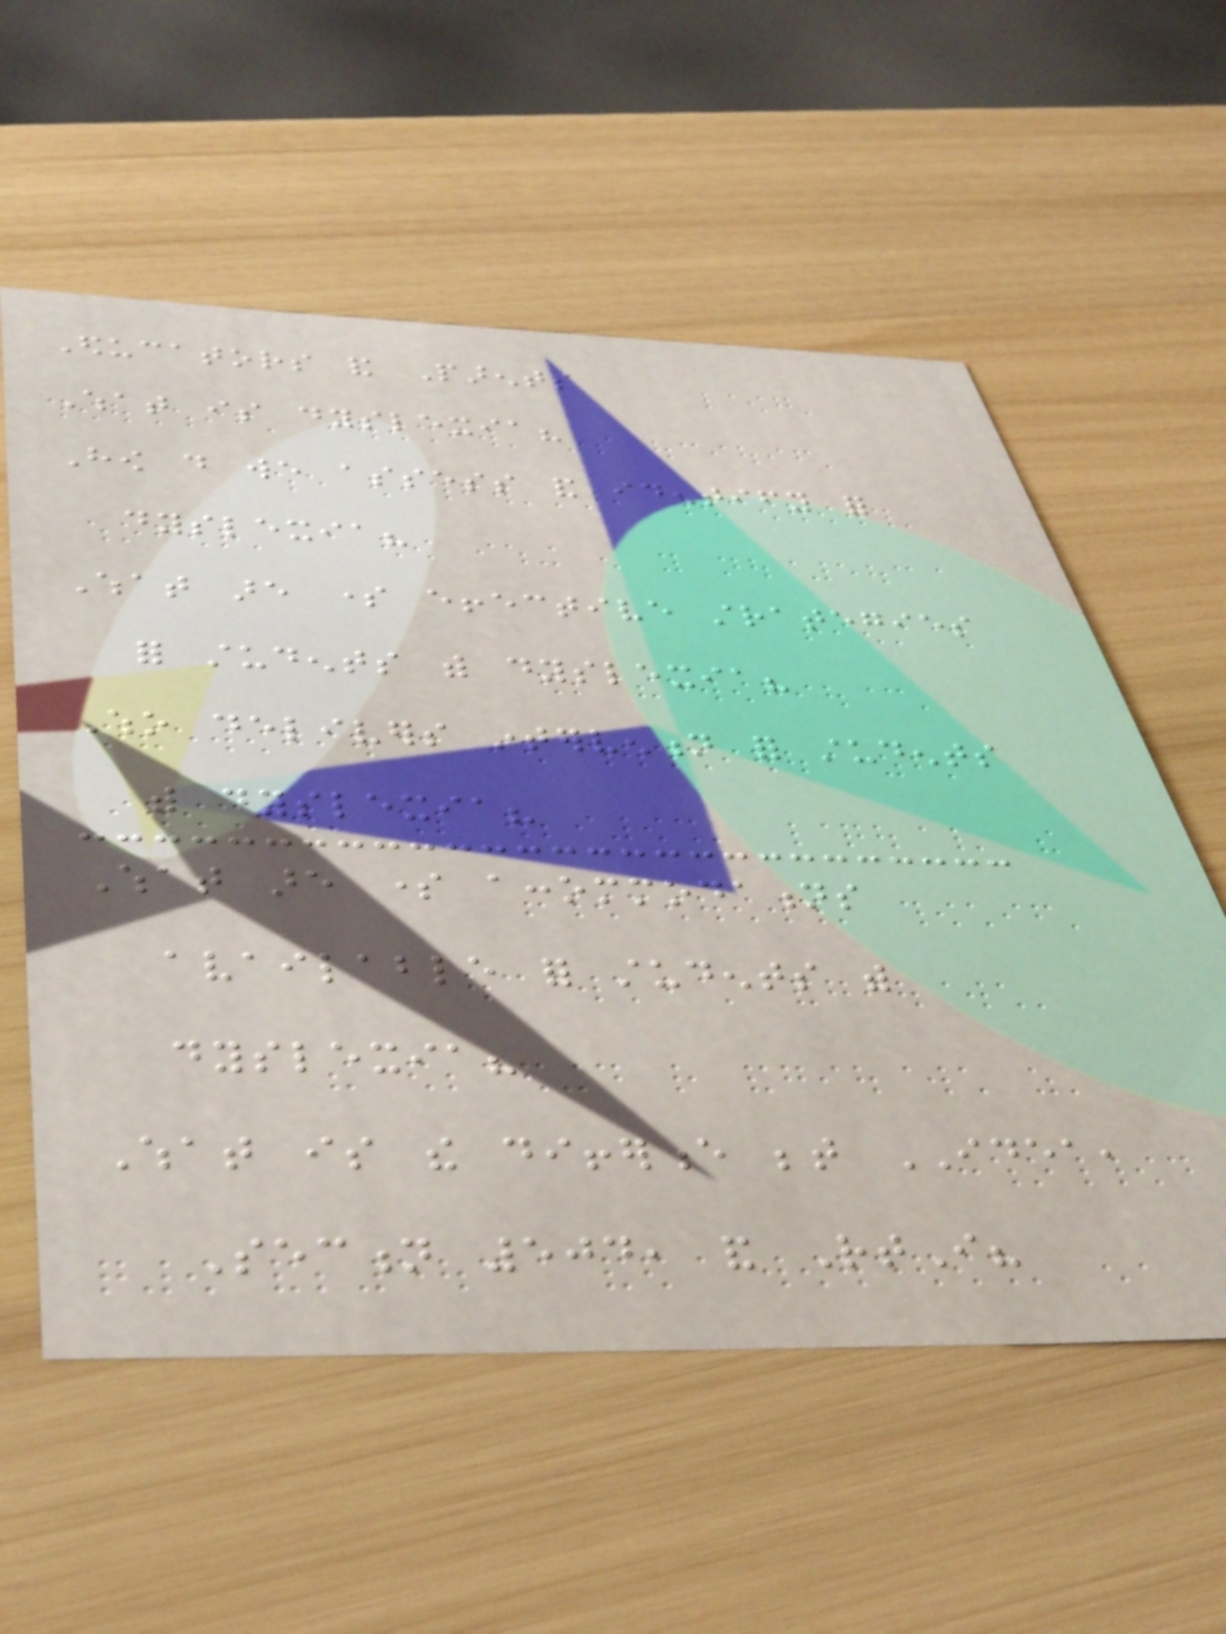Educators and Parents
What is dyslexia?
How do we assess and identify for
dyslexia?
What are some effective strategies
for students with dyslexia?
Who delivers intervention for students
with dyslexia?
What are some accommodations
available for students with
dyslexia?
What is the difference between IDEA,
Section 504, and RtI?
